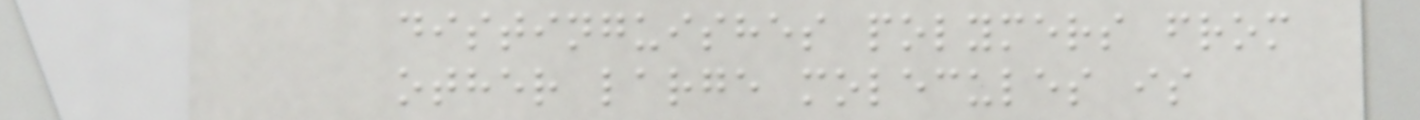distinguishes polymers from
other large molecules is
